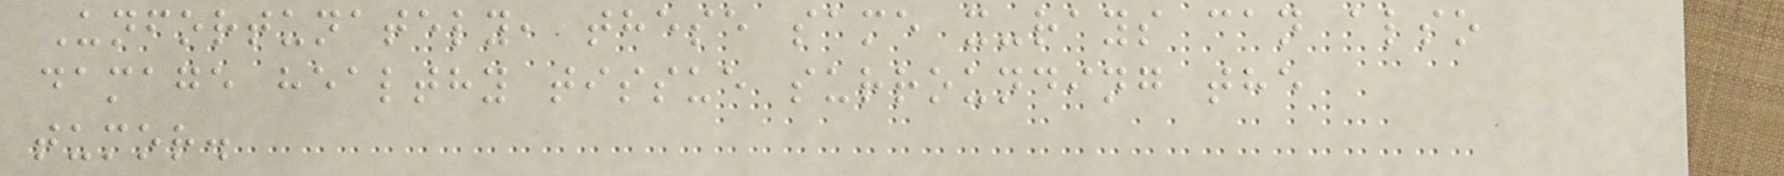Unfortunately, these same x-rays can also
damage healthy tissue surrounding the
tumor.
